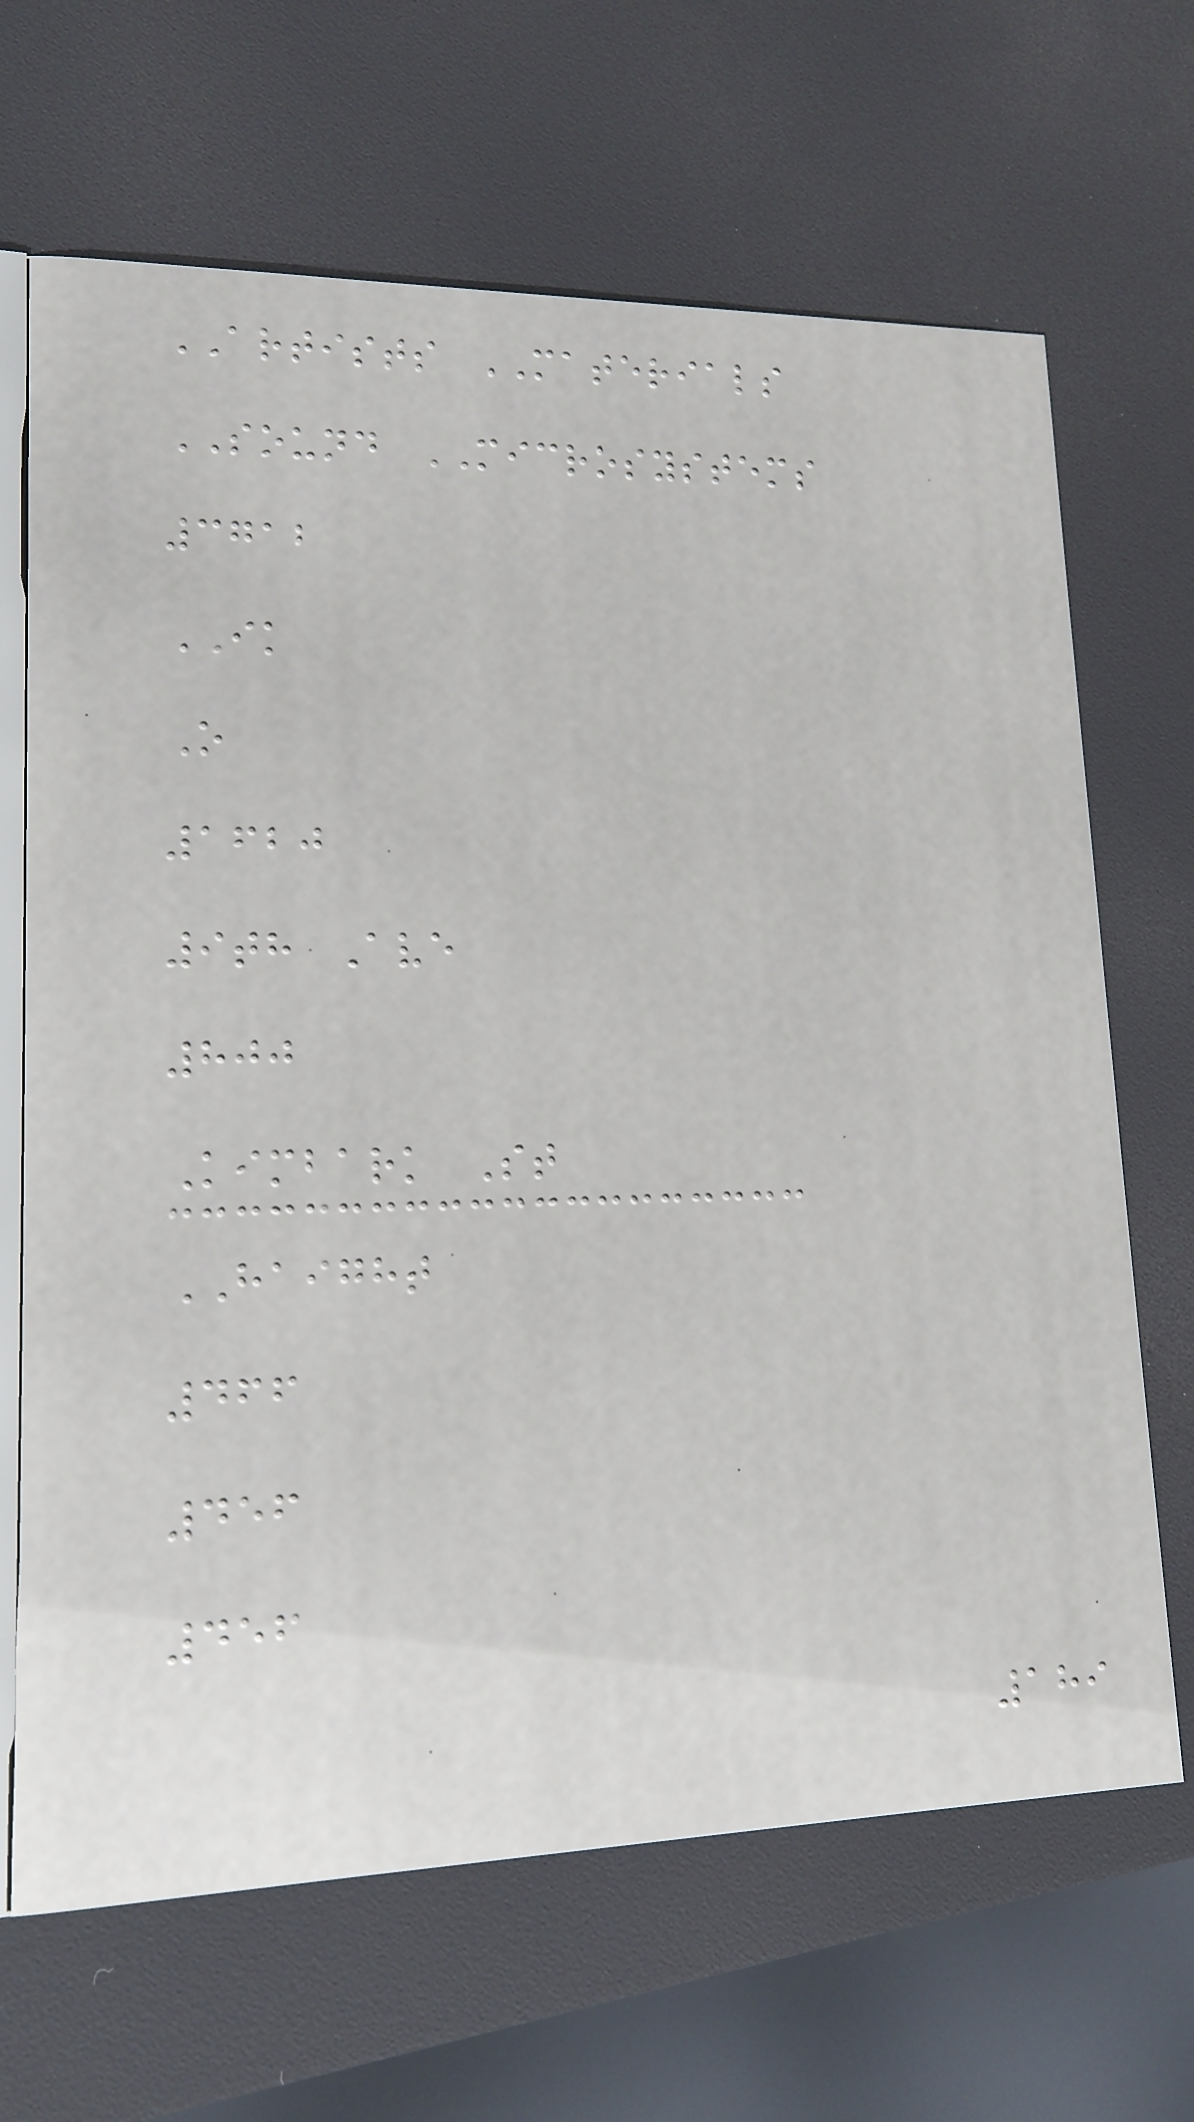ARTISTS MATERIALS
SOUND MICROSYSTEMS
3712
IK
O
1620
9th Ave
800
Kimbark St
HAIGHT
466
456
456
189
